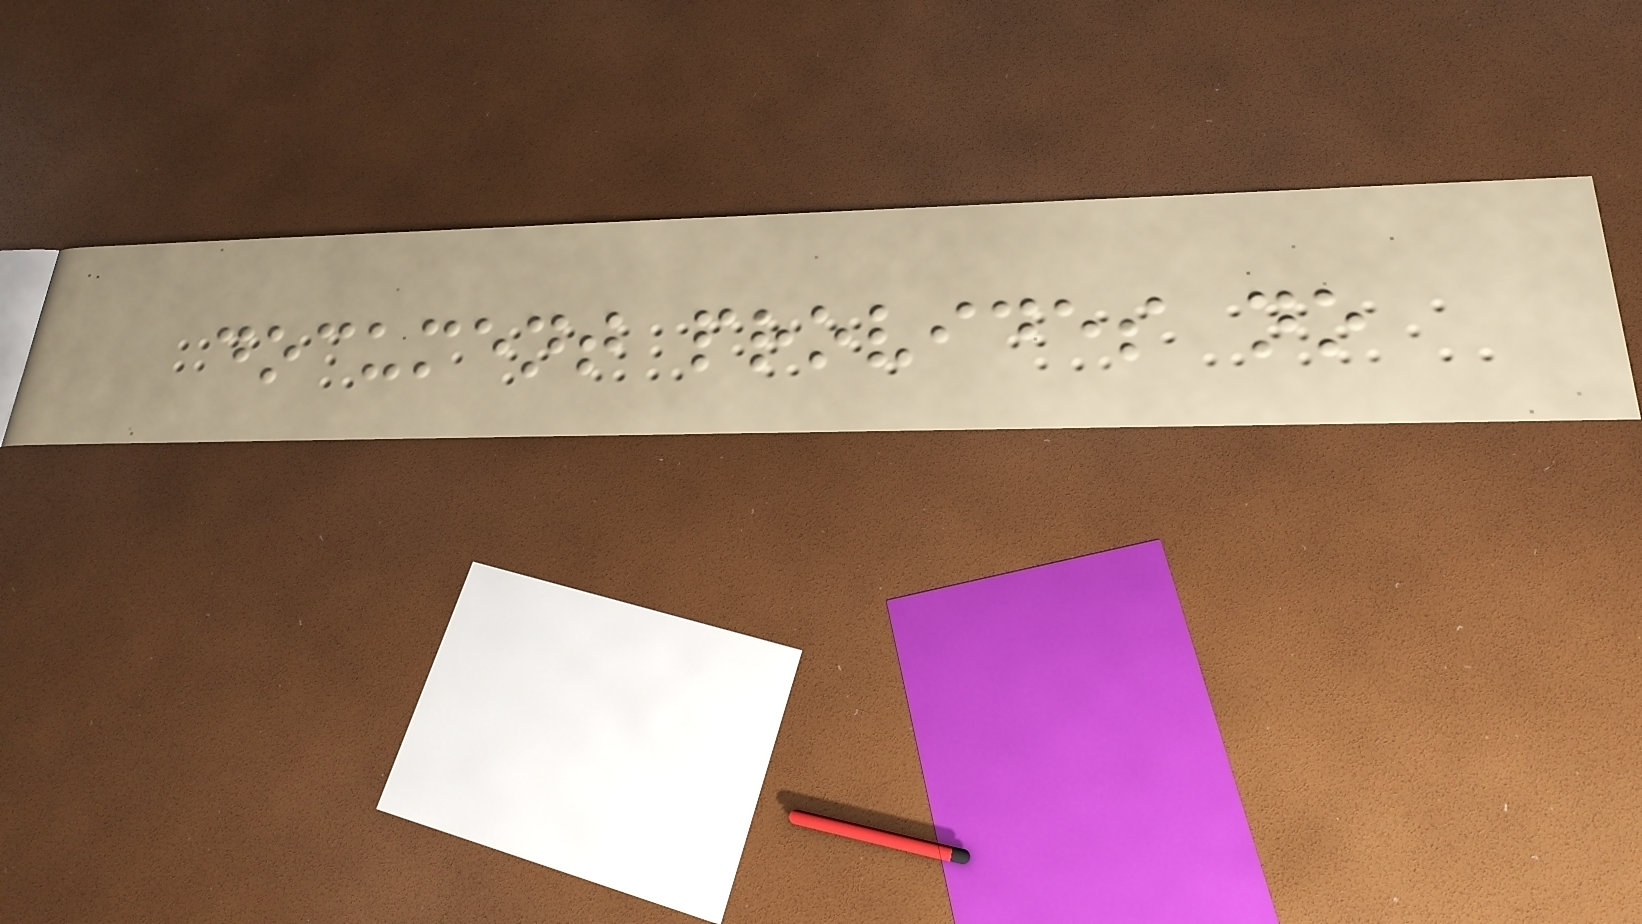document provides no
